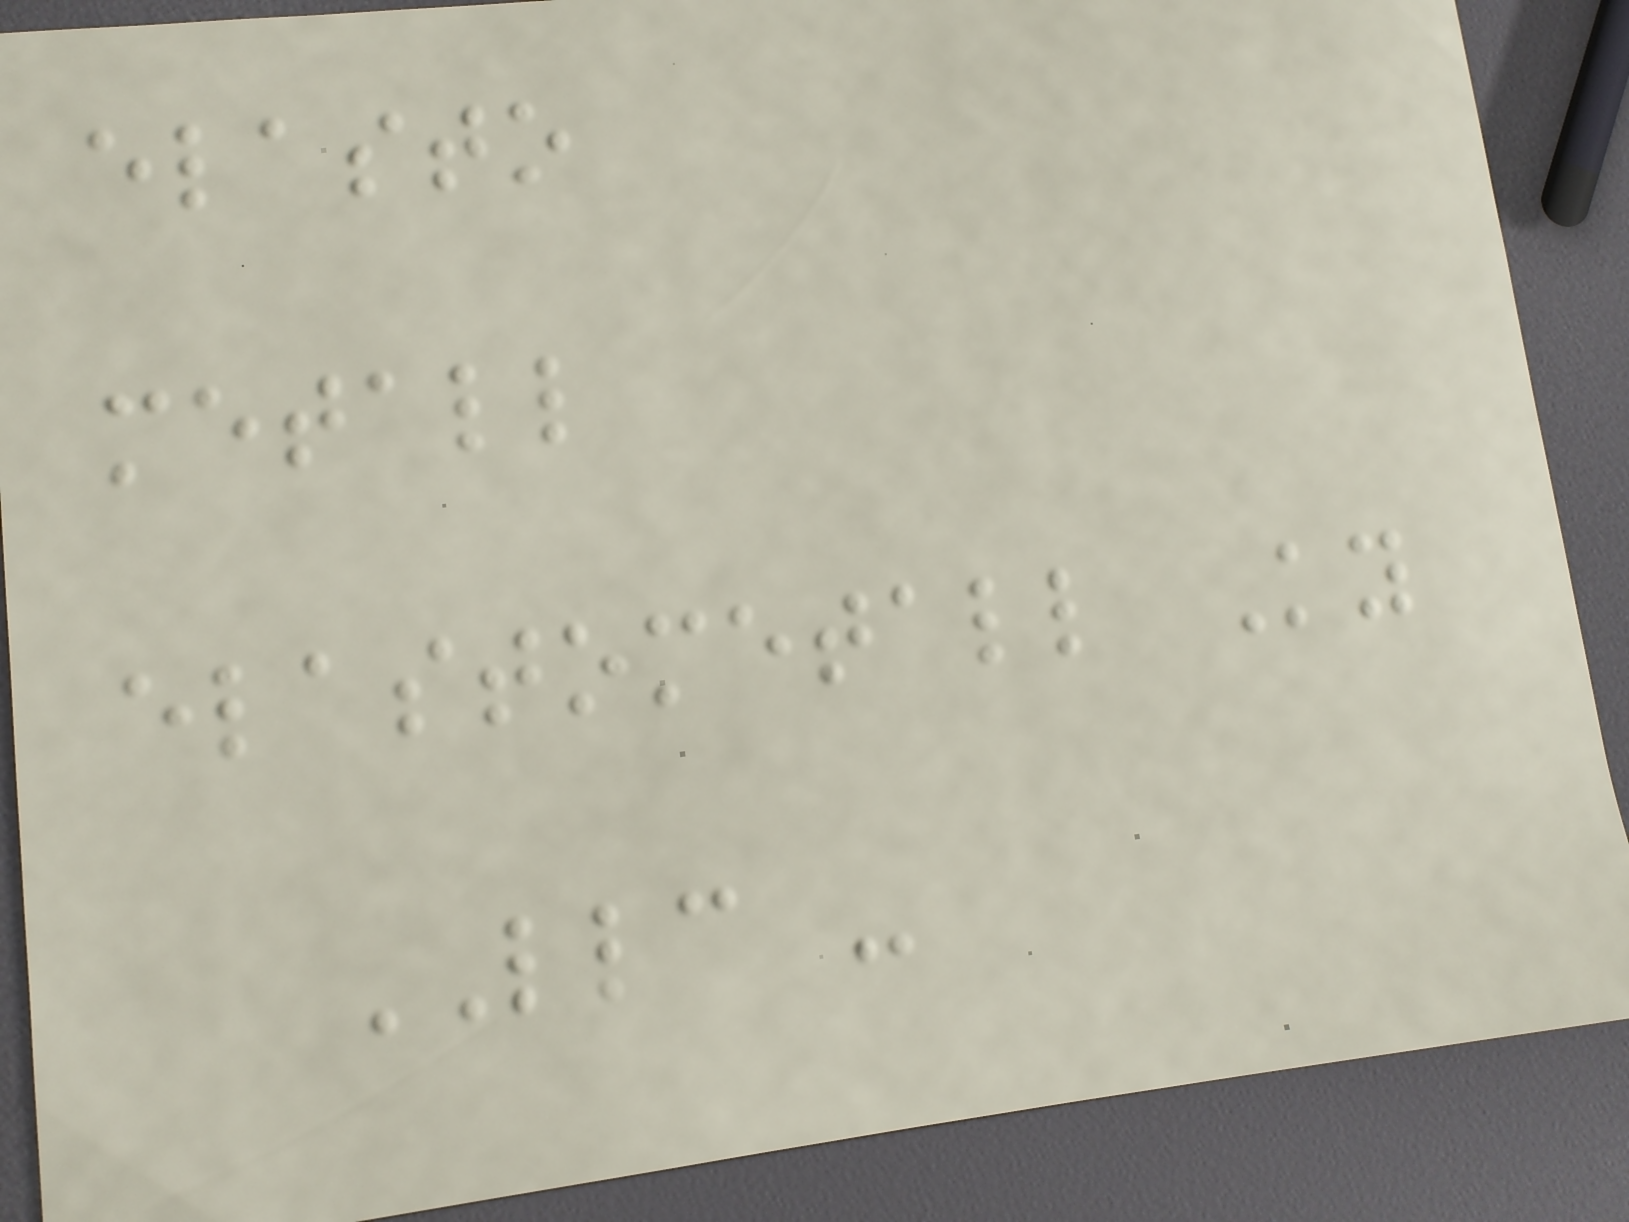elasto
metall
elastometall Ky
LLC -
